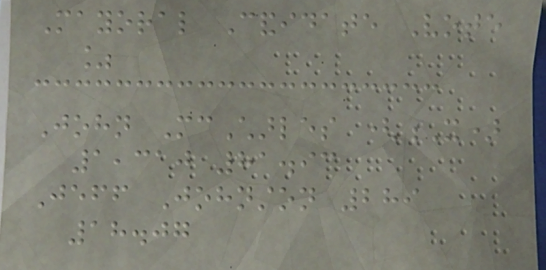Mayoral Candidate Vote
%
John McCharles (X)
1,310 81.93
Jeff Johnston 289
18.07
